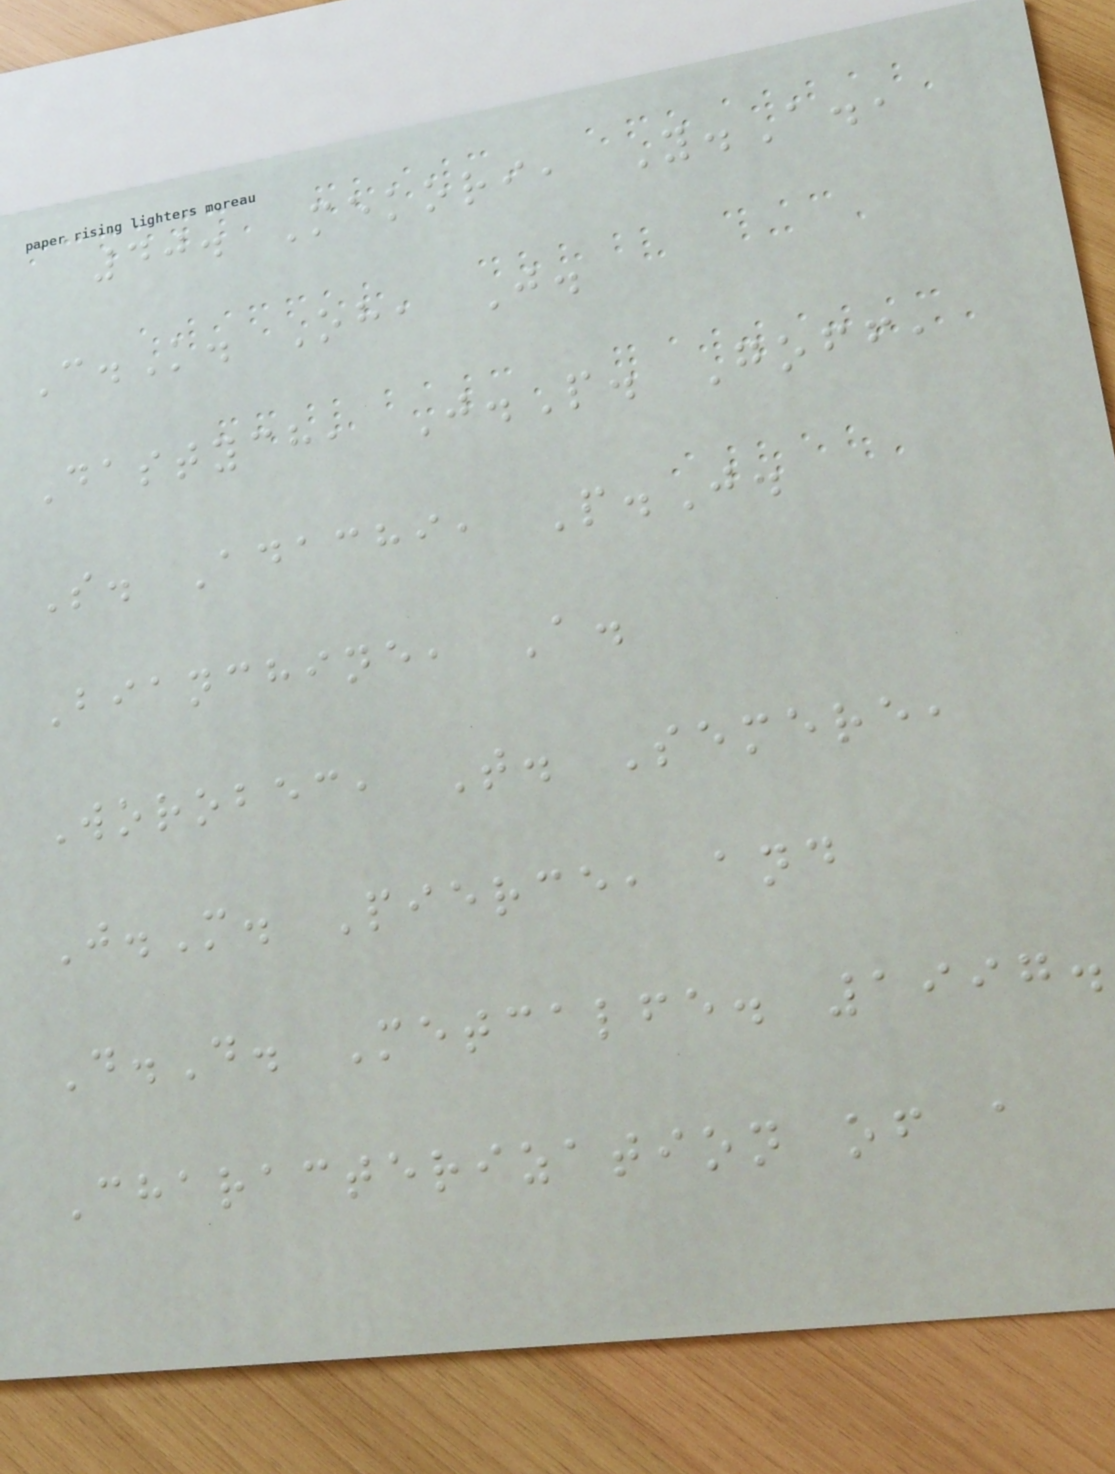40. Mekori, Y.A.,
C.K. Oh, J.
Dastych, J.P. Goff,
S. Adachi, P.J.
Bianchine, A.
Worobec, T. Semere,
J.M. Pierce, and
D.D. Metcalfe. 1997.
Characterization of a
